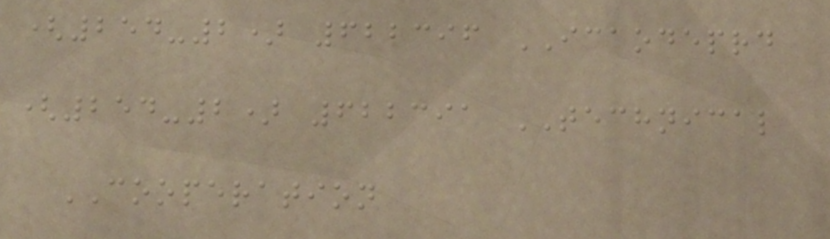(254-2) 622396 ICAODEPRD
(254-2) 622391 TECHNICAL
COOPERATION
